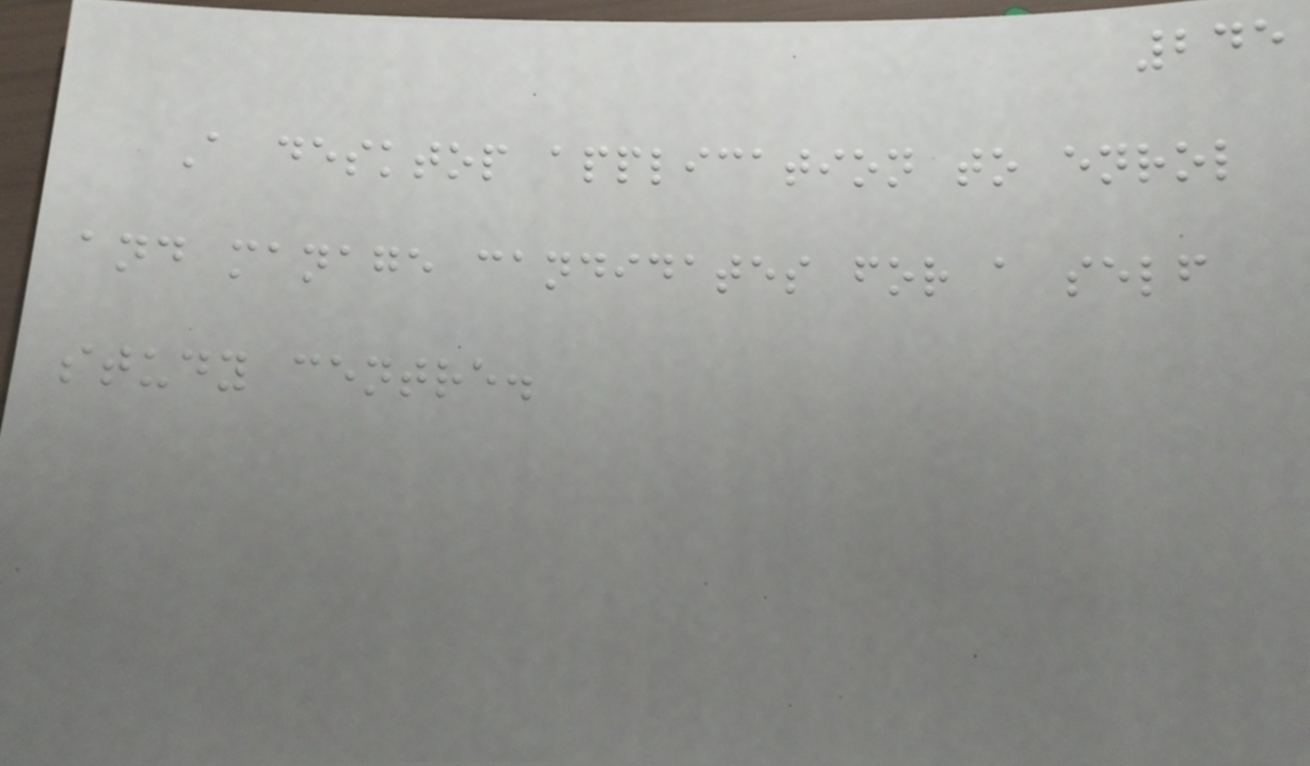245
A desktop application to enrol
and manage candidates for a self
study centre.
